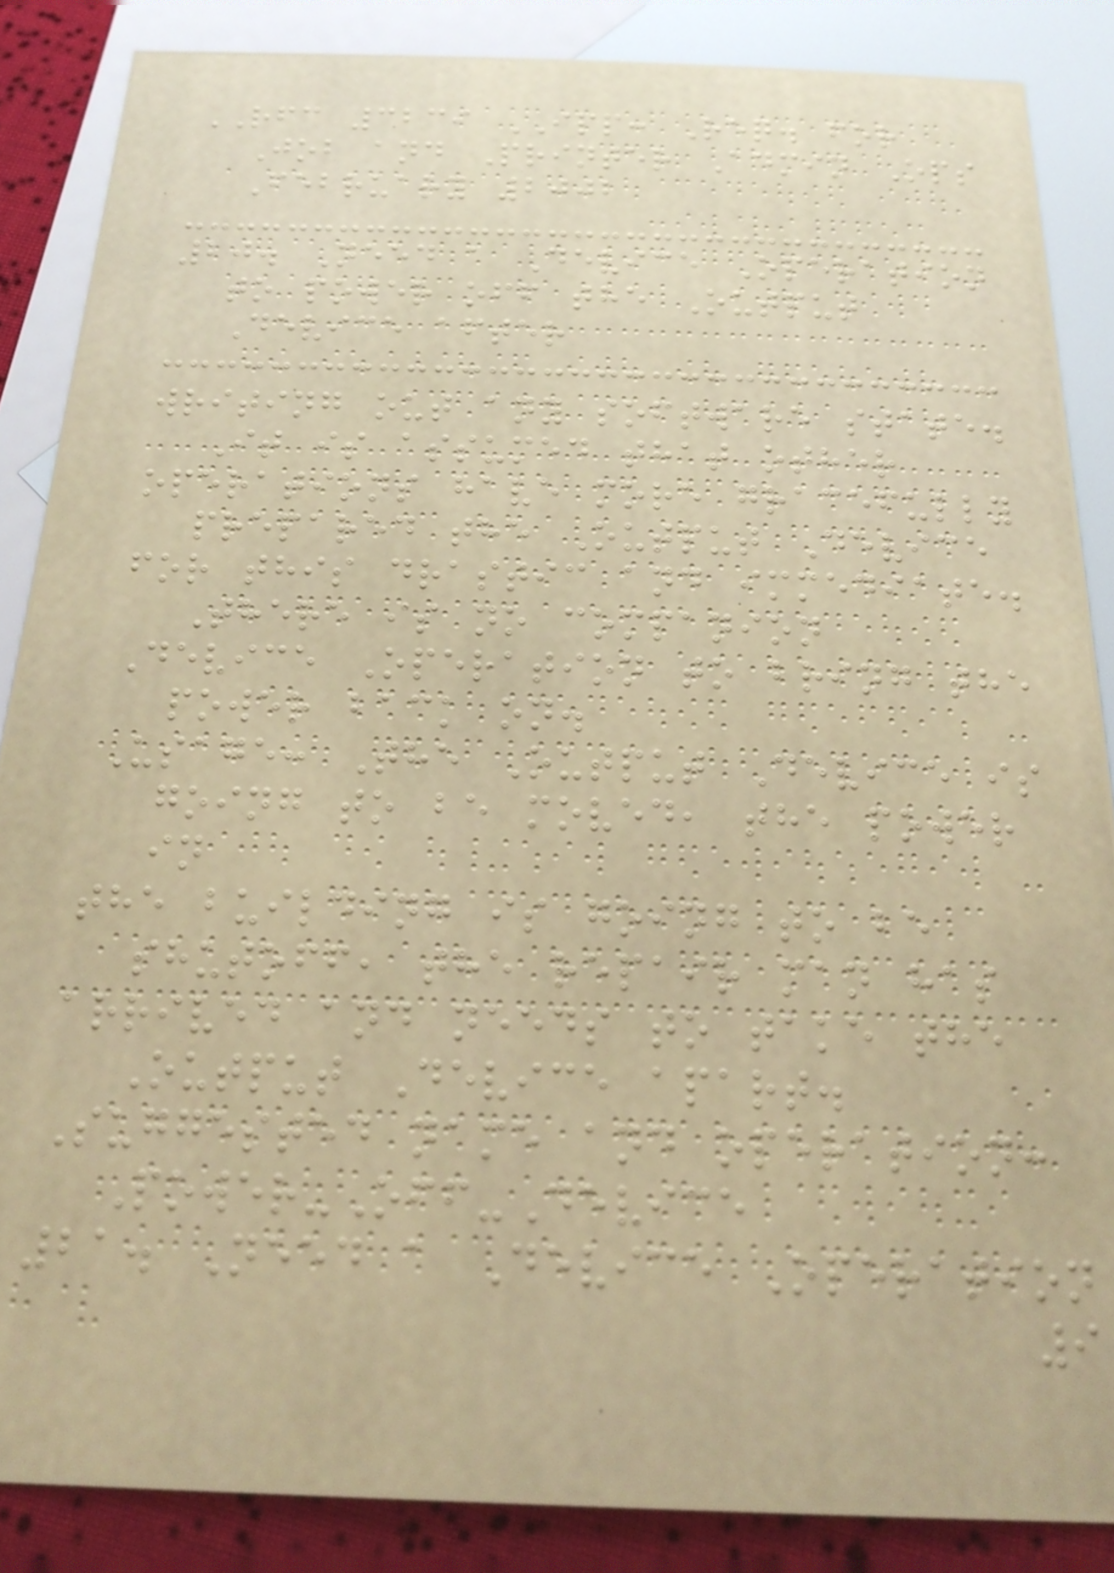RFC 3239 IPP: Req. for
Job and Printer Admin Ops
February 2002
20. Need a Device Operation
to power off the Output
Device after
writing out any software state.
It is assumed that other
operations have more gracefully
prepared the Output Device
for this drastic and immediate.
There is no companion
Device Operation to bring the
power back on.
Usage: The Output Device is
going to be moved, the power
in
the building is going to be
shutoff, the repair man has
arrived and needs to take the
Output Device apart.
Suggested name and operation:
Power-Off-Device
21. Need a Device Operation
9
